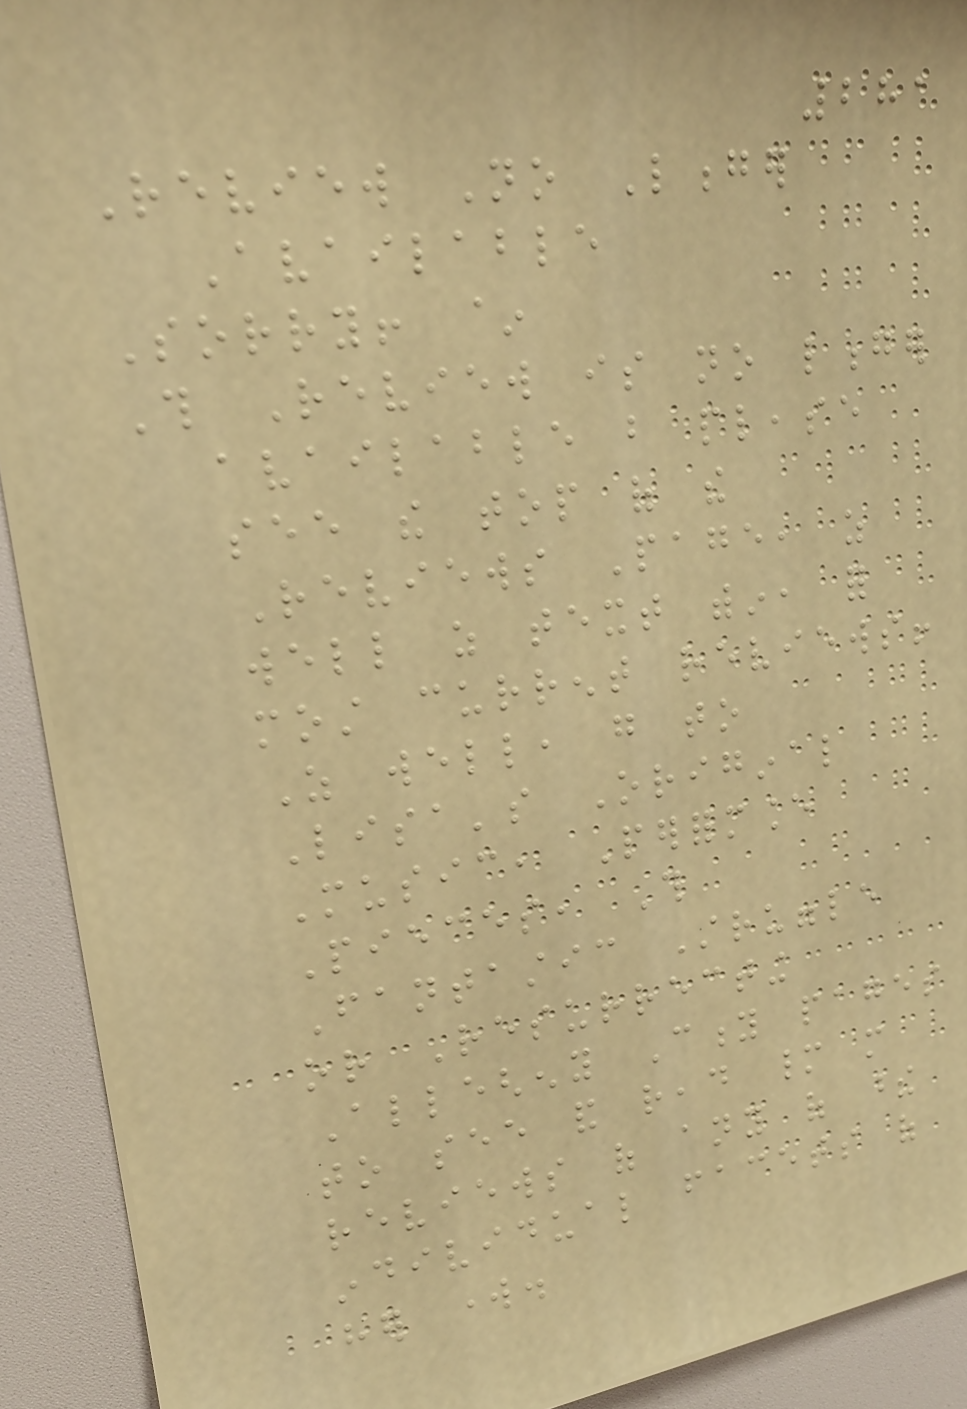281
Review No Longer
Available
Sorry! ~
This Review is no longer
available but please
see the top of the
Reviews Page, as
well as text within, for
most current reviews!
As well, go to
Lisa's Original
Music, Performance
Pieces, This
Fantastic Struggle
or Resurrecting
Allegheny City pages
to see and read many more
reviews of any of these
individual facets of
her work.
